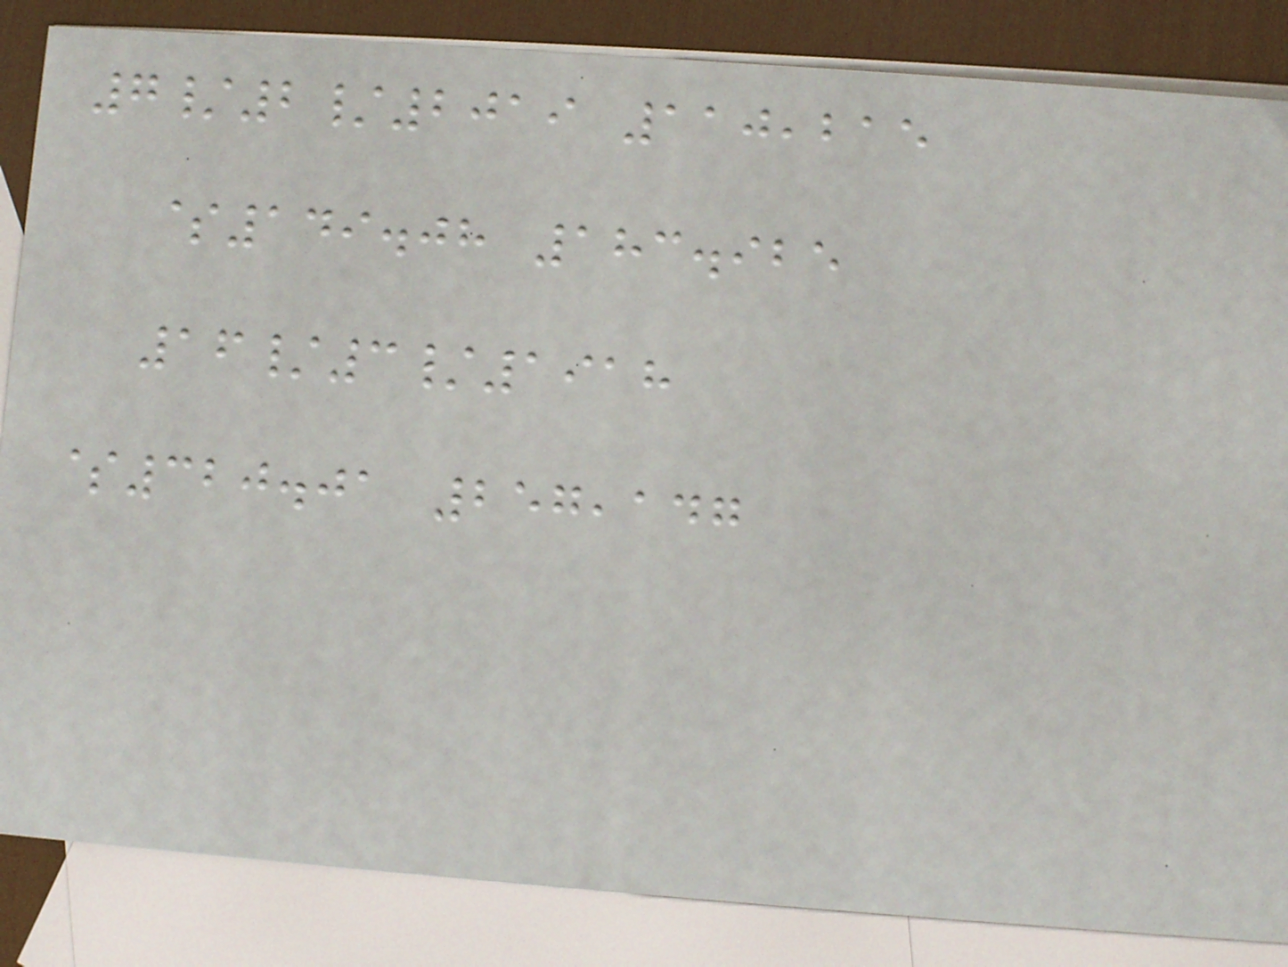7/2/2019 110,215
$149.08 183.925
16/3/1918
$320.01 257,147
